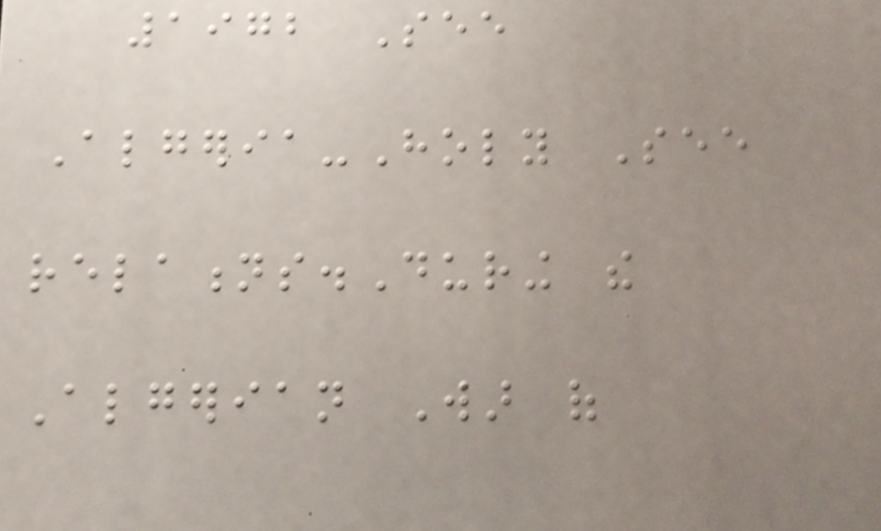1972 See
Algeria-Holy See
relations.During the
Algerian War of
